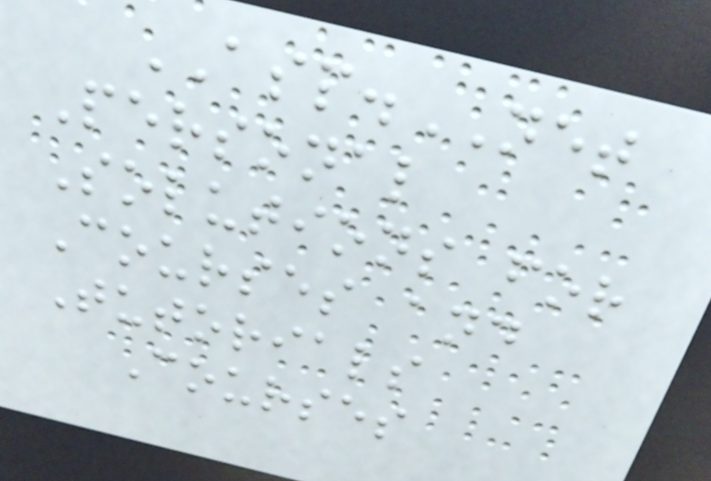ASP.NET
Personal
Solutions for
Courses and
Tutorials
Courses
